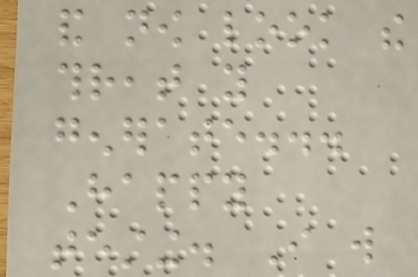and now look the
threat you
generate...
Happy
testing. I will
